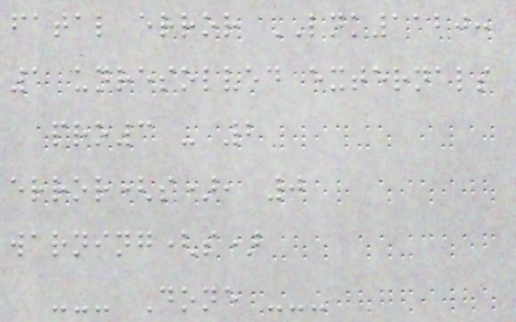fatal error LNK1120:
1 unresolved externals
pro3 - 2
error(s), 0
warning(s)
--- Done ---
